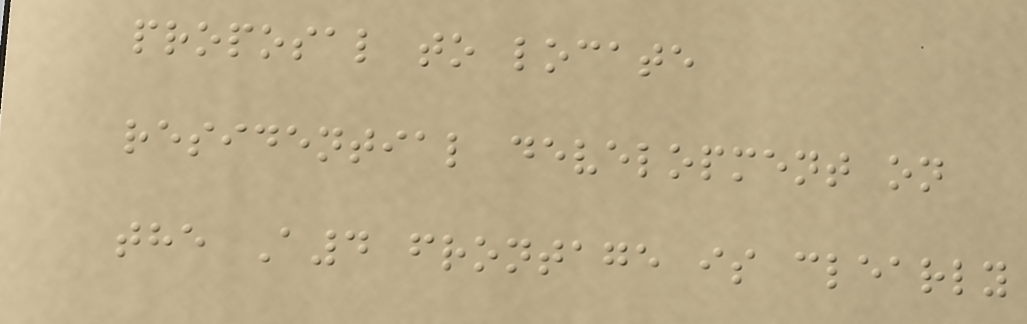proposal to locate
residential development on
the A4 frontage is clearly
